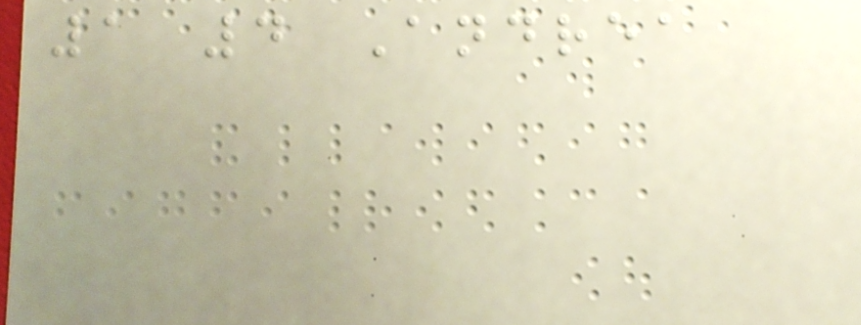1 4 Andrea
